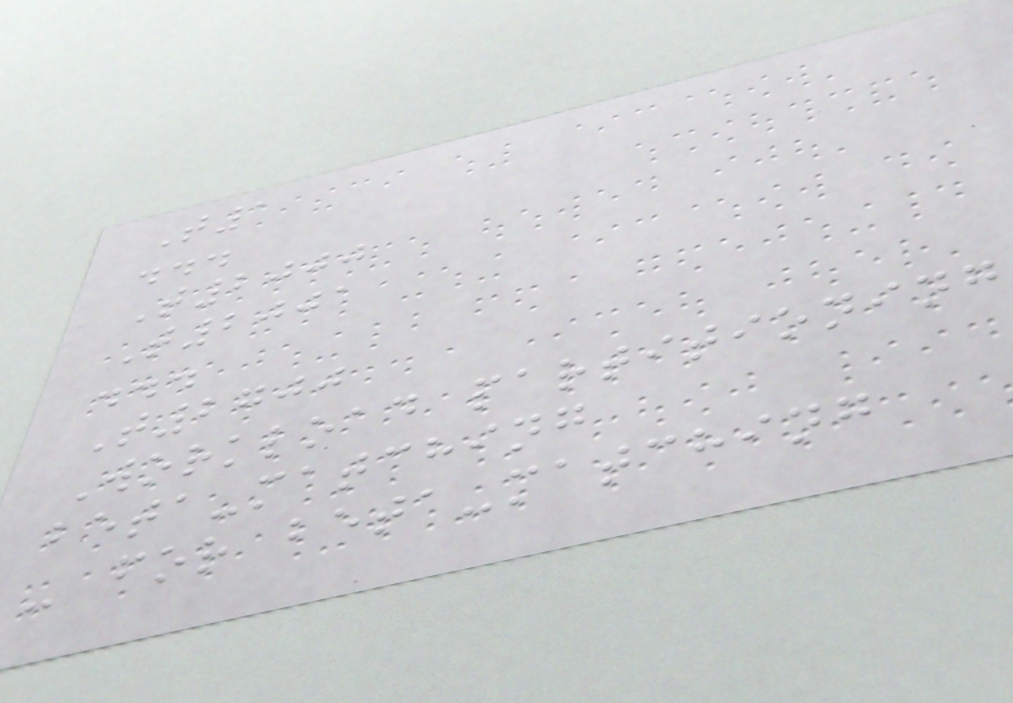T1
...
T2000
T2001
...
T2700
Workload partitioning
beta-matching
- for beta-matching
